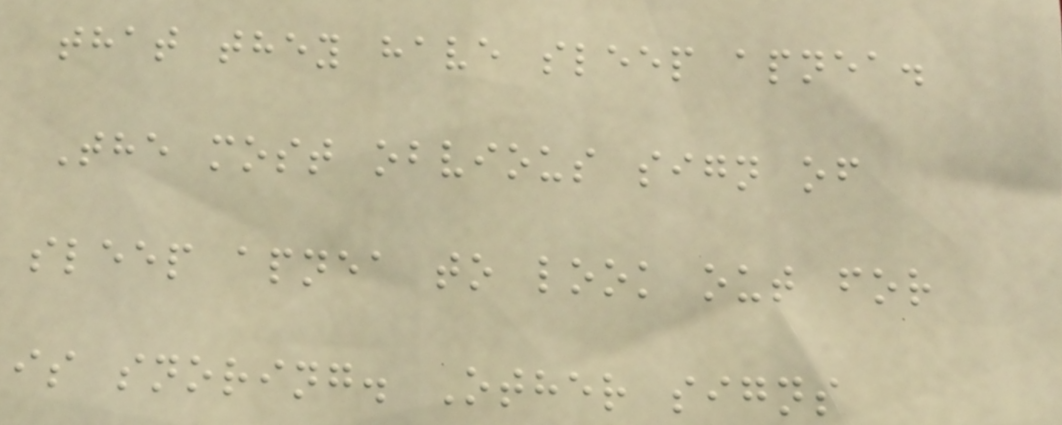that they have sleep apnea.
The most obvious sign of
sleep apnea to look out for
is snoring. Other signs
